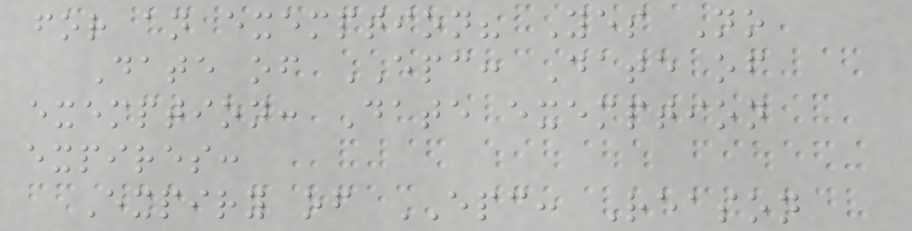for an exemption? Yes No
Date of EPC: Date of
exemption: Date exemption
expires:
Expiry of EPC: Reason
